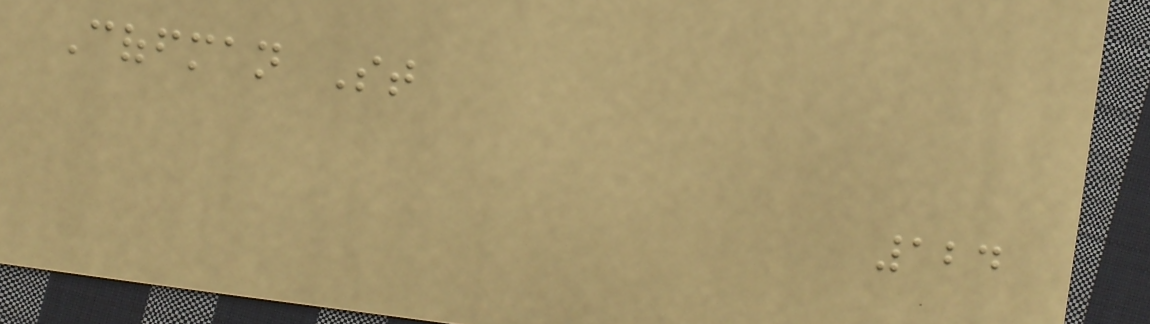Coffman St
124
